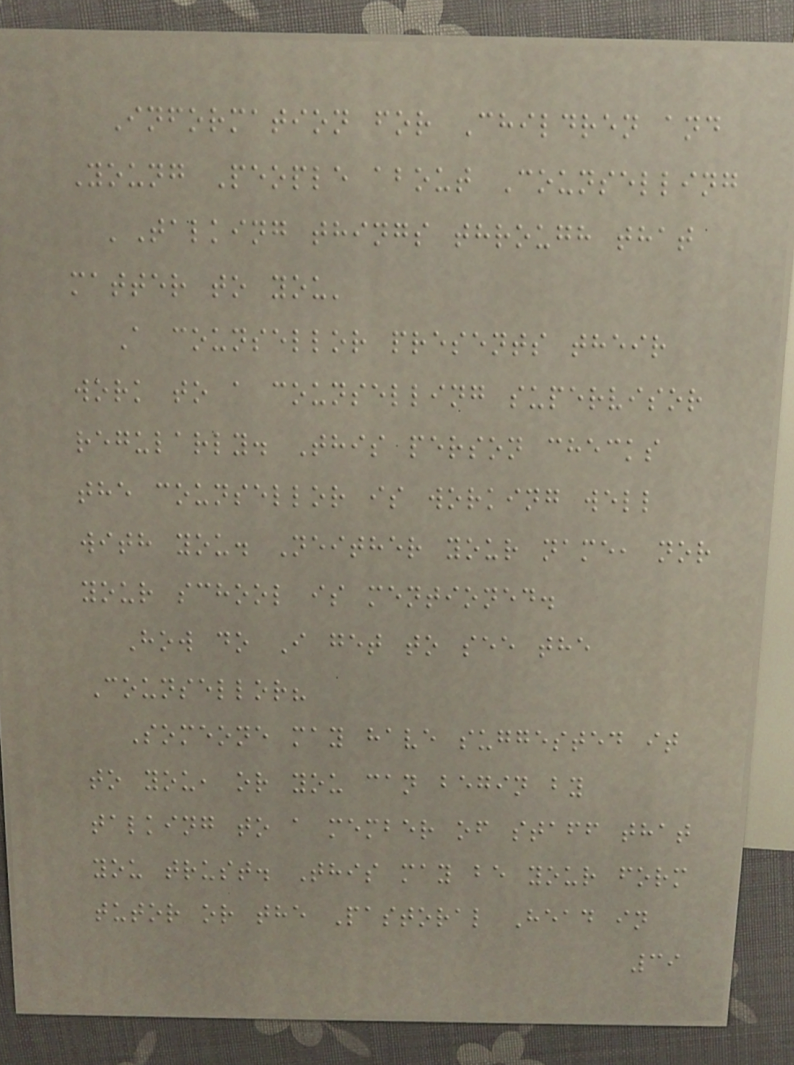Information for Children and
Young People about Counselling
'Talking things through that
matter to you'
A counsellor presents their
work to a counselling supervisor
regularly. This person checks
the counsellor is working well
with you. Neither your name, nor
your school is mentioned.
How do I get to see the
Counsellor?
Someone may have suggested it
to you, or you can begin by
talking to a member of staff that
you trust. This may be your form
tutor or the Pastoral Head in
39
